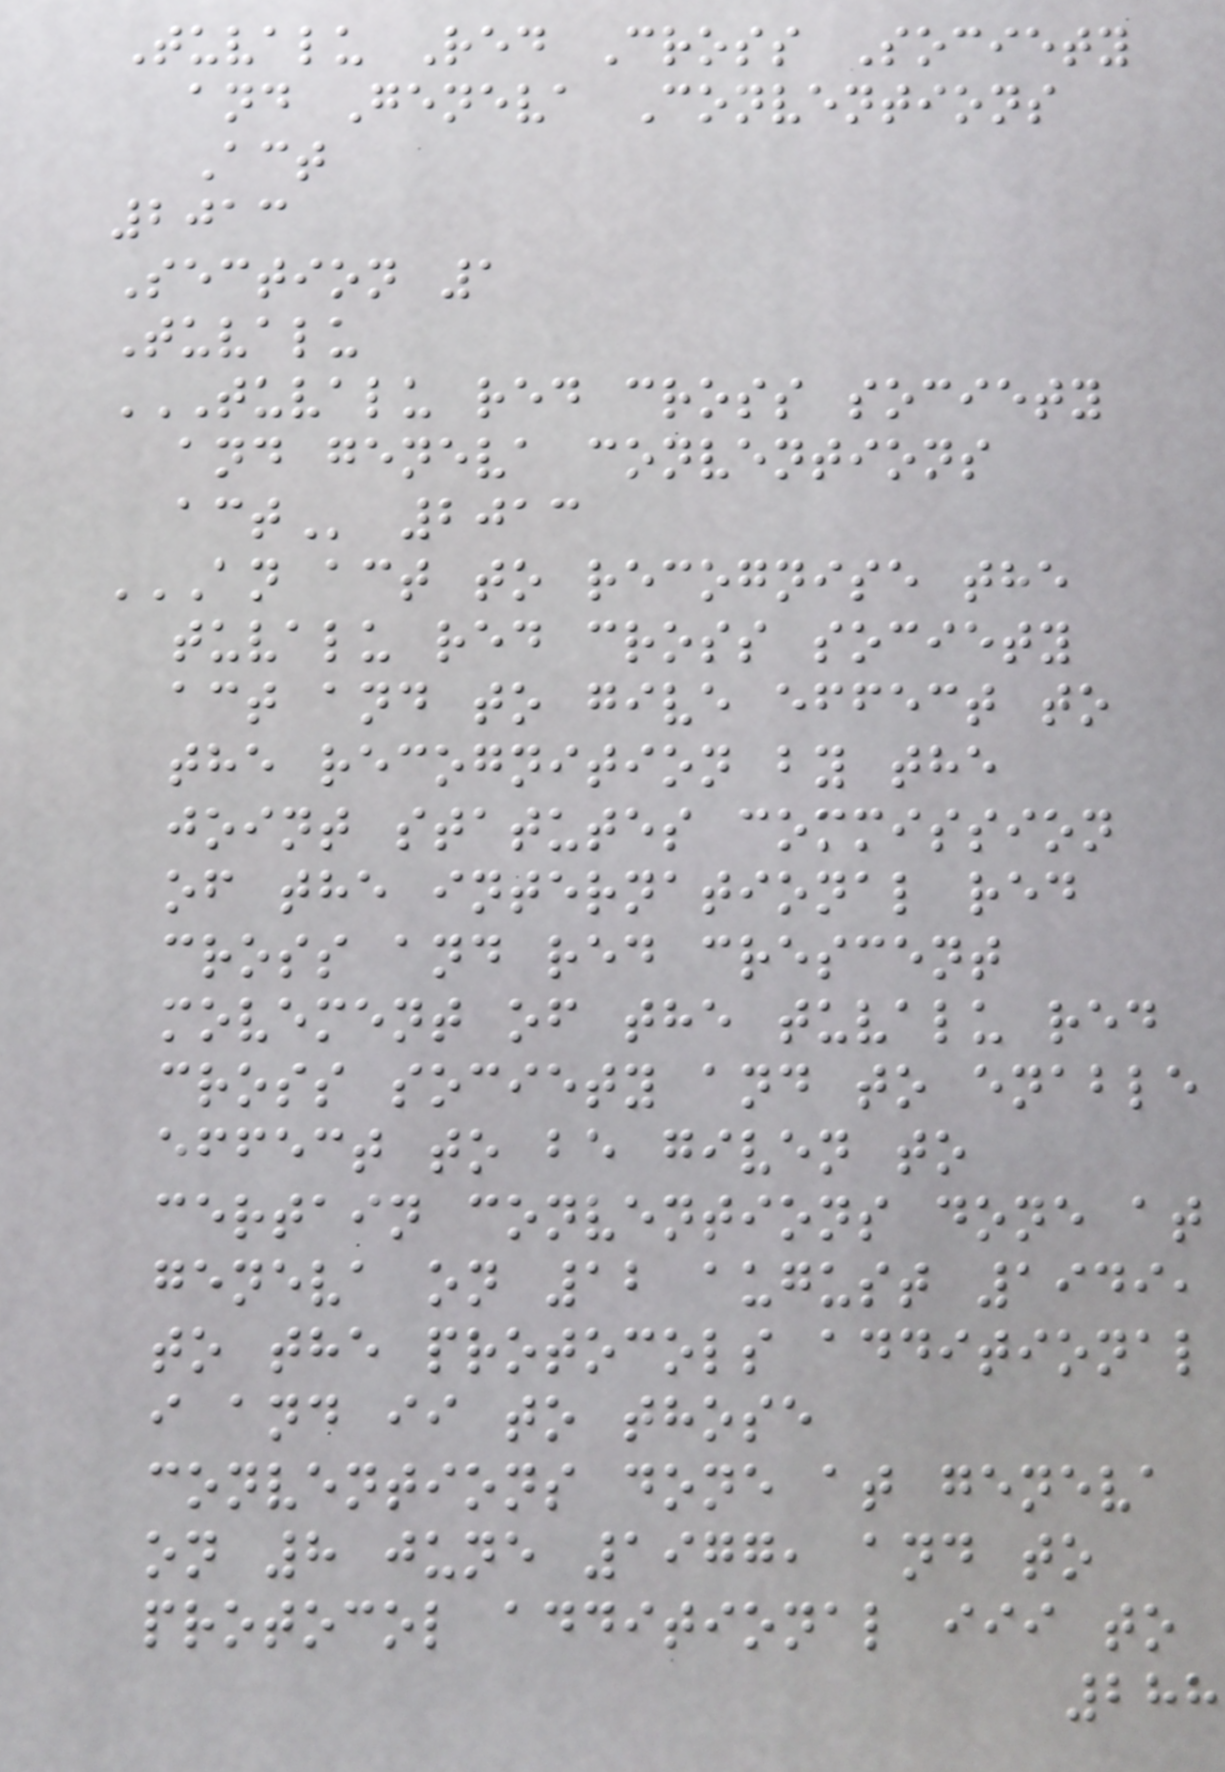Tuvalu Red Cross Society
and Geneva Conventions
Act
2013
Section 1
Tuvalu
TUVALU RED CROSS SOCIETY
AND GENEVA CONVENTIONS
ACT 2013
AN ACT TO RECOGNISE THE
TUVALU RED CROSS SOCIETY
ACT AND TO GIVE EFFECT TO
THE RECOGNITION BY THE
JOINT STATUTES COMMISSION
OF THE INTERNATIONAL RED
CROSS AND RED CRESCENT
MOVEMENT OF THE TUVALU RED
CROSS SOCIETY AND TO ENABLE
EFFECT TO BE GIVEN TO
CERTAIN CONVENTIONS DONE AT
GENEVA ON 12 AUGUST 1949,
TO THE PROTOCOLS ADDITIONAL
I AND II TO THOSE
CONVENTIONS DONE AT GENEVA
ON 8 JUNE 1977, AND TO
PROTOCOL ADDITIONAL III TO
288
